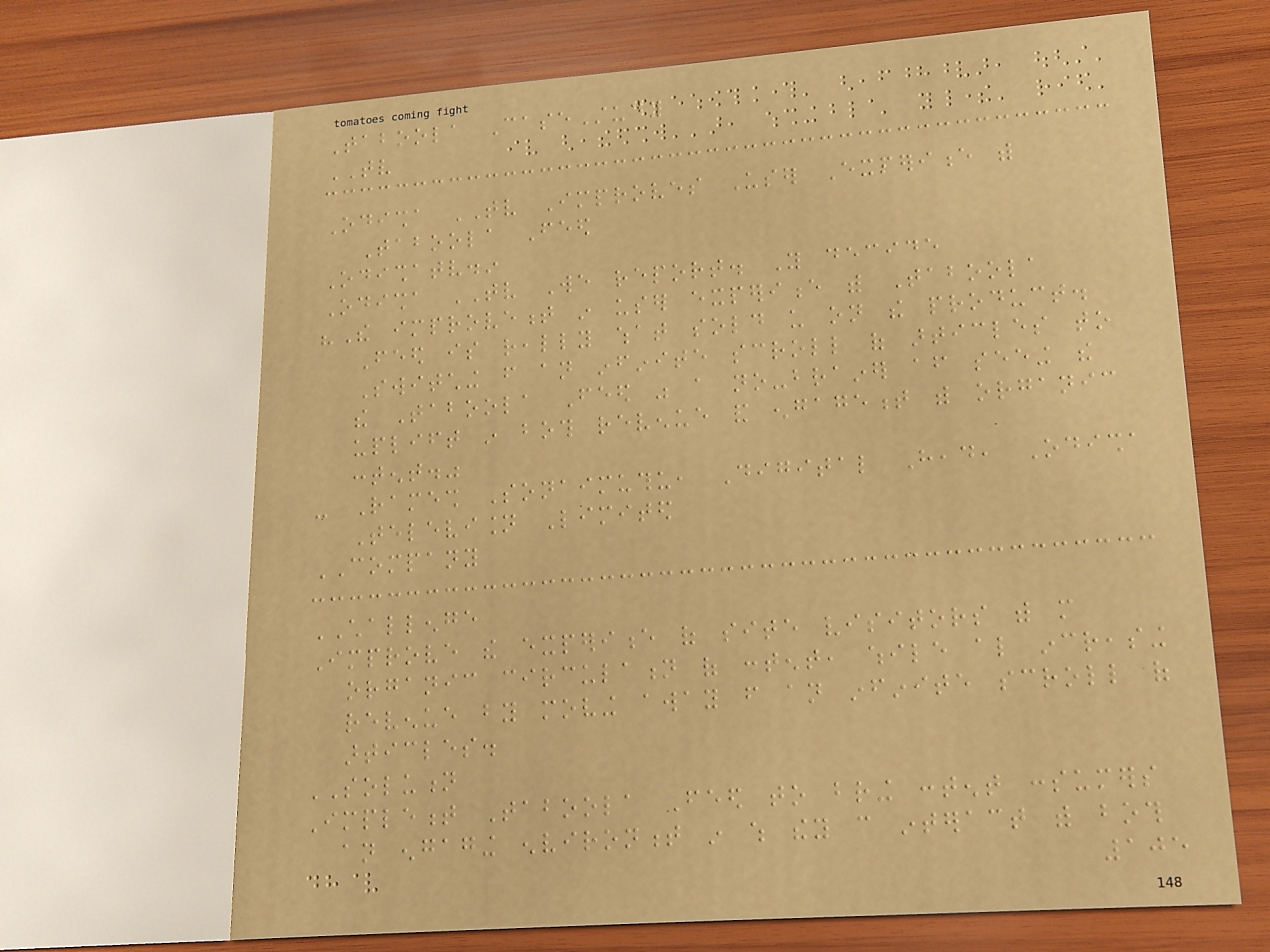Taboola CaseStudy
TV
Odisha TV Improves User Experience with
Taboola Feed
Odishatv.in
Odisha TV We report. You decide
"The improvement in user experience with Taboola
Feed is really what sold us on the product.
Switching from an infinite scroll of articles to
the Taboola Feed was a no-brainer after seeing the
uplift in both revenue and engagement with organic
content."
- Ramesh Sonaimuthu, Digital Head, Odisha
Television Limited
COMPANY
CHALLENGE
Improve the experience of site visitors with more
organic circulation of content, while also increasing
revenue by moving away from an infinite scroll of
articles.
SOLUTION
Implement Taboola Feed to bring content consumers
an engaging environment in which they can interact with both
105
